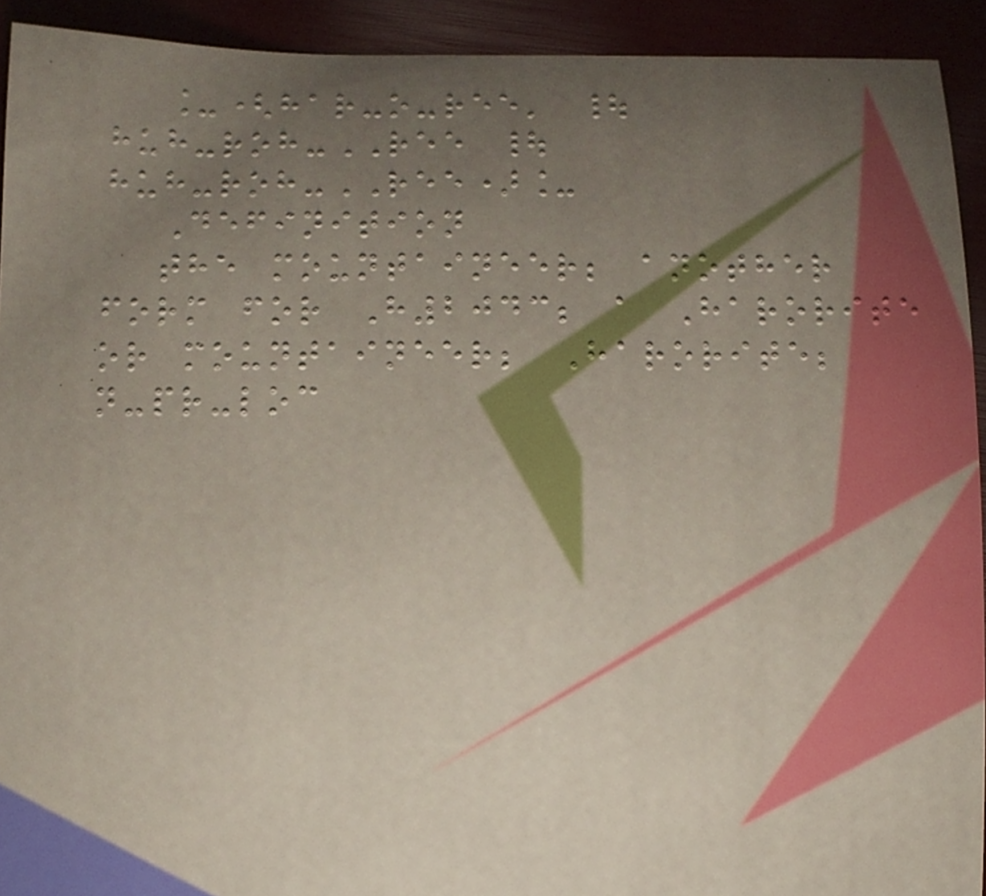_(har-o-ree' |
huh-roh-REE |
huh-roh-REE)_
Definition
the mountaineer; another
form for H2043; a Harorite
or mountaineer; Harorite;
n-pr-loc
